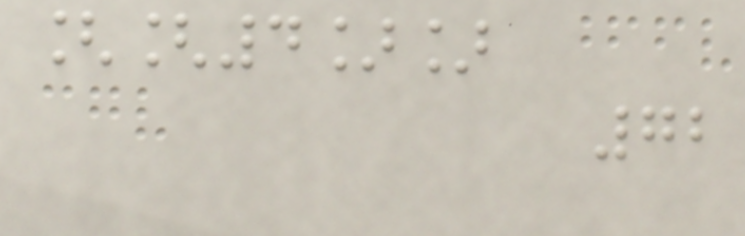[[4]]
72
